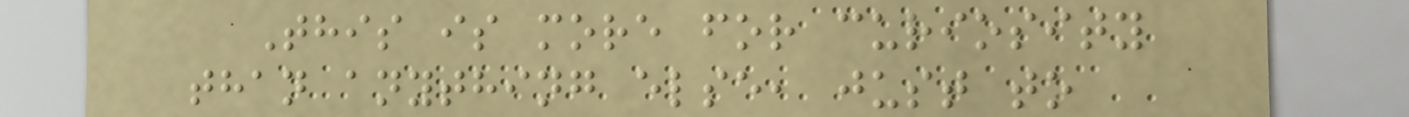This is more for curiosity
than anything else, just to
